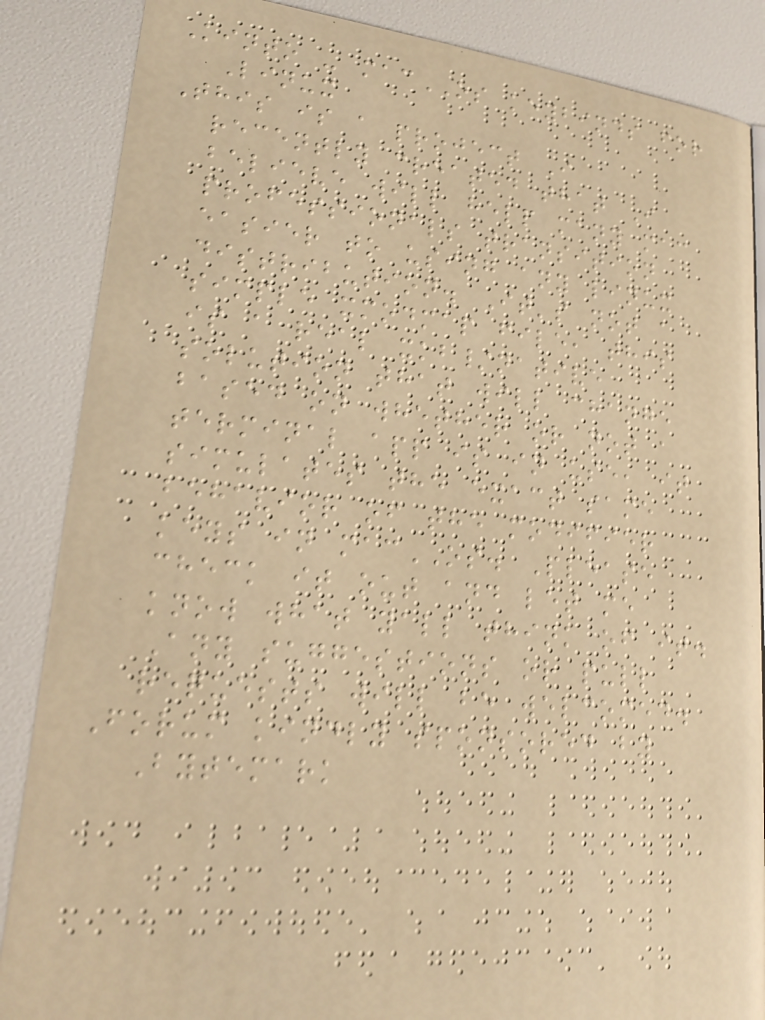Kinto - macOS keybinds for
Linux
This is a project I
recently created that I
believe will help many mac
professionals transition
easier to using any linux
distribution. It's not a
simple xmodmap file, this
is a real xkb/native
solution that will change
based on whether or not a
terminal app is in use, it
simulates the exact same
behavior of the modifier
keys in macOS. Please
check it out and let me
know what yall think of it.
Any suggestions or pull
requests will be welcomed.
Forum kindly sponsored by
Bytemark
